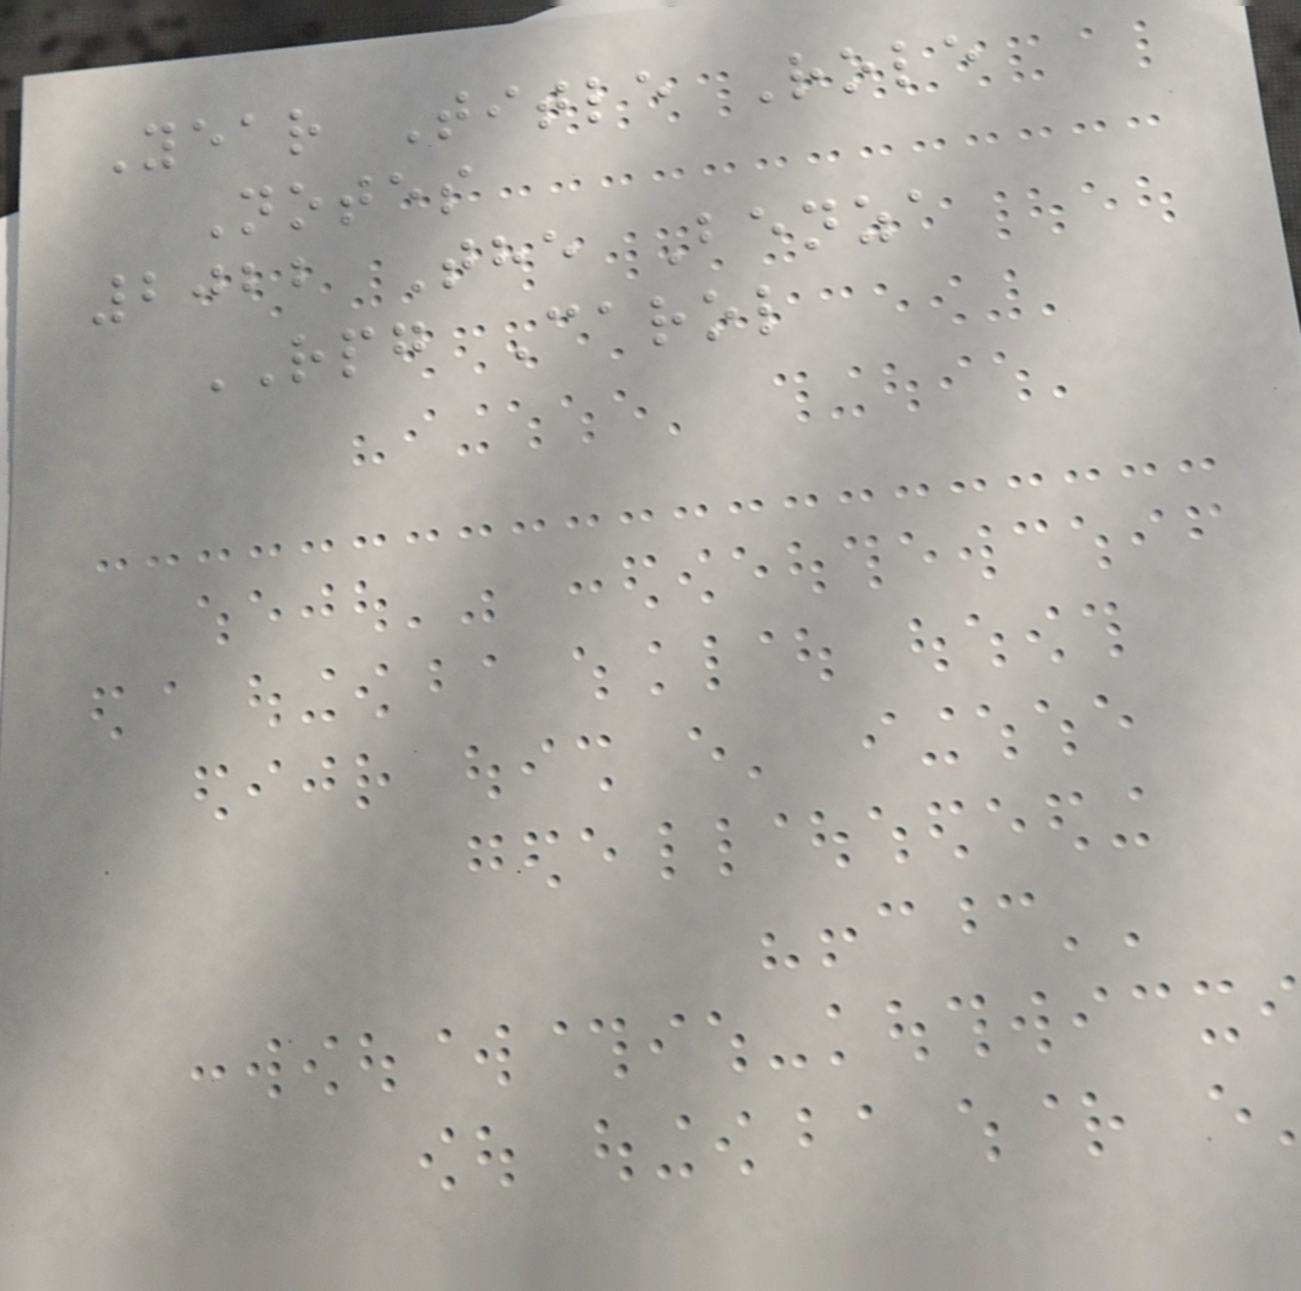Year Title Role
Notes
2022 The Benza
RPG Carol
